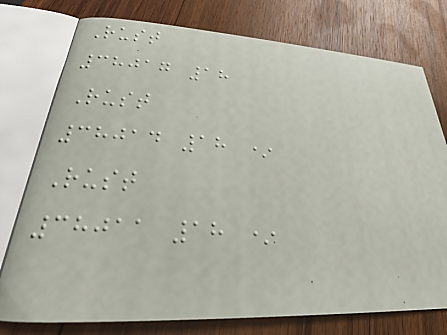Rust
38017 18
Rust
38014 18 *
Rust
38011 18 *
